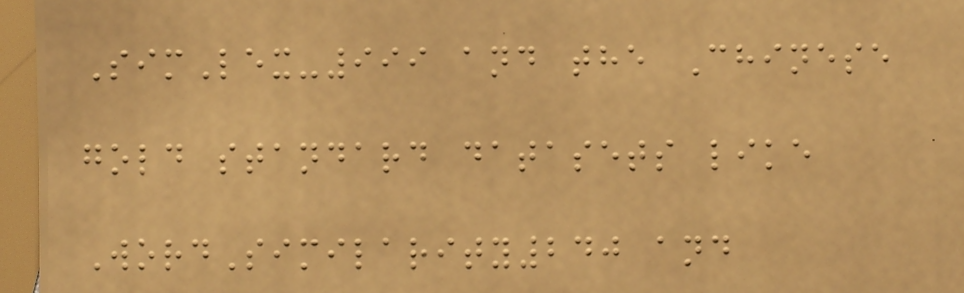SimLex-999 and the Chinese
gold standard datasets like
WordSimilarity240 and
